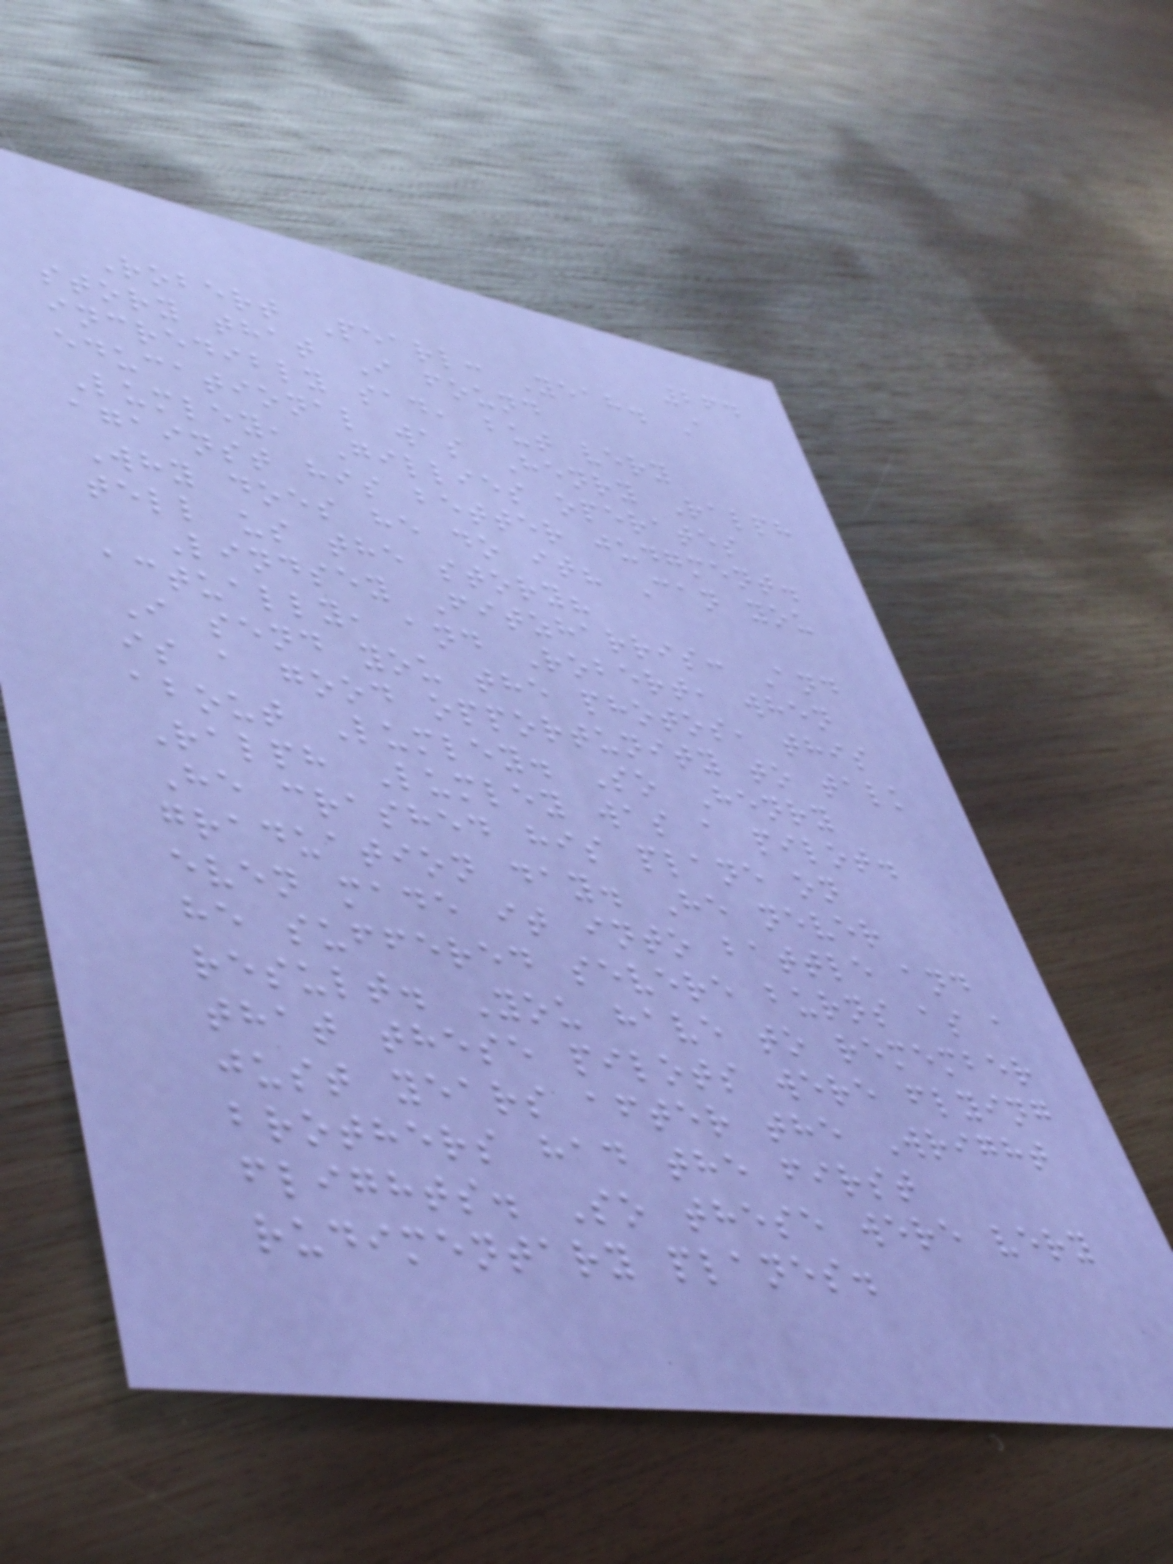264
Robert Pearl: Yeah. A
story that I found
incredibly sad, but very
educational was Henry Ralph
Lumley, Gillies operates
against his better judgment.
Why does he do it? Can you
tell us the story?
Lindsey Fitzharris: And
actually, and Robert, when
I send you the photos, this
is a good opportunity to talk
about Lumley. So Henry
Ralph Lumley was a pilot.
He crashed his plane on
graduation day. He never
even made it into battle and
he suffered severe burns as a
result. You have to remember
that these pilots were flying
just years after the Wright
brothers had the first
flights. So these were very
rudimentary planes.
